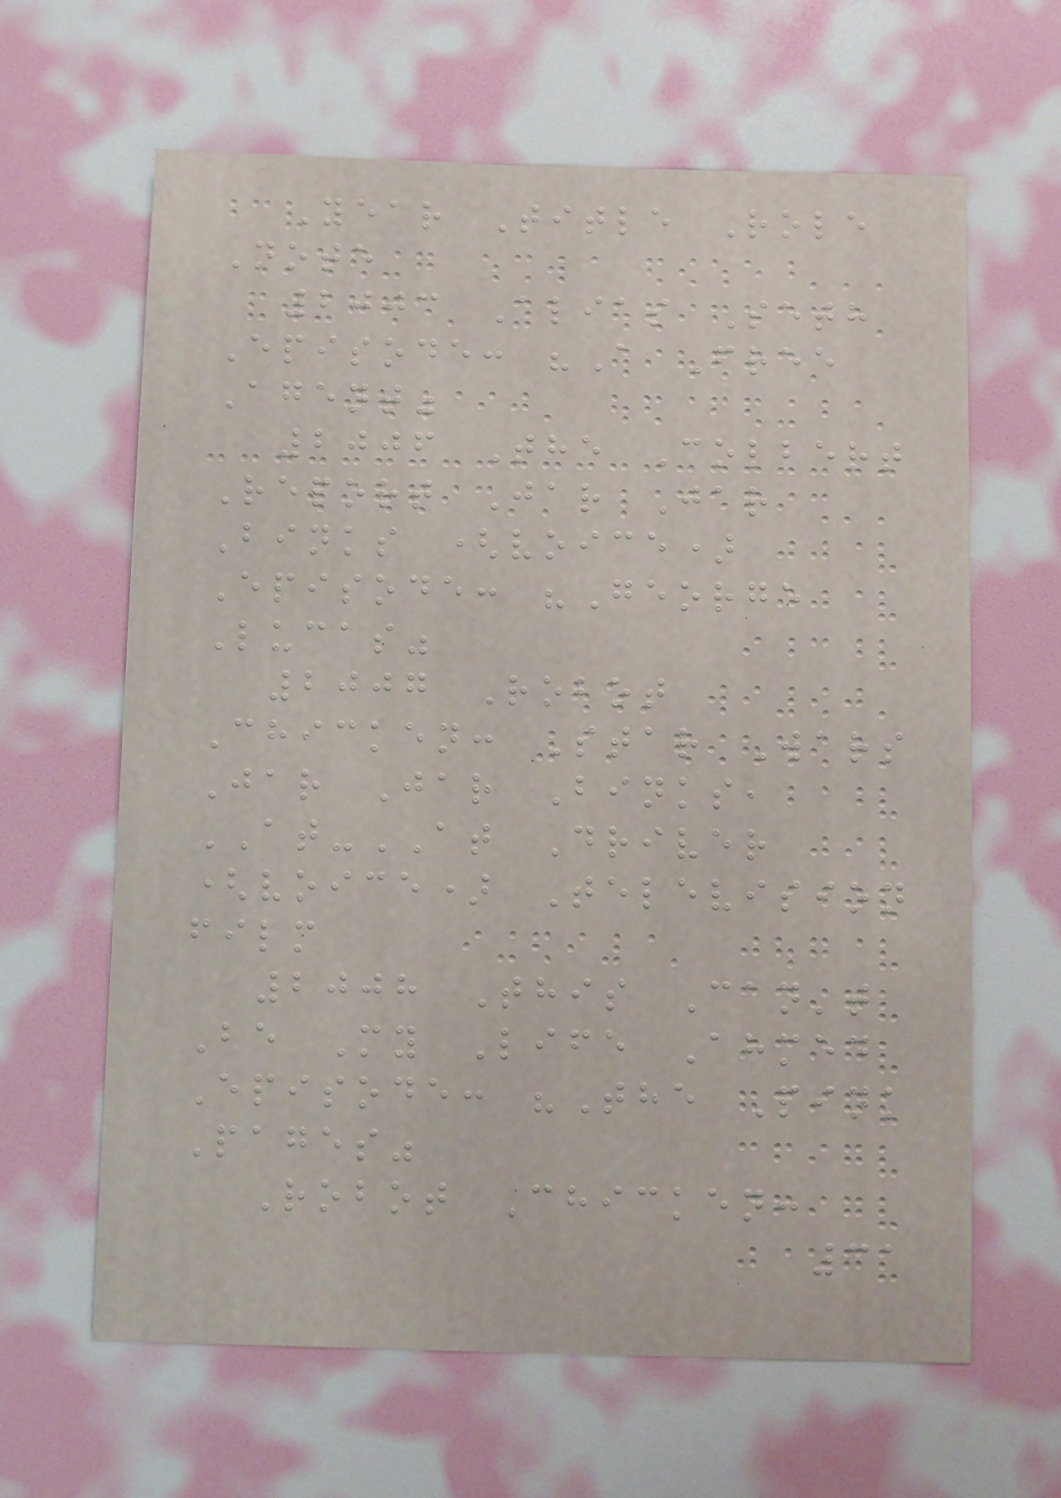Year Title Role
Note
2003 Alias Seth
Episode: "A Free
Agent"
2006 The Colbert
Report Jar Jar
Binks (voice)
Episode: "George
Lucas"
2007 Robot
Chicken: Star Wars
Jar Jar Binks,
AT-AT Driver
(voice) Television
film
2008 This Can't
Be My Life Ahmed
Episode: "The Pink
Pages"
Robot Chicken:
31
